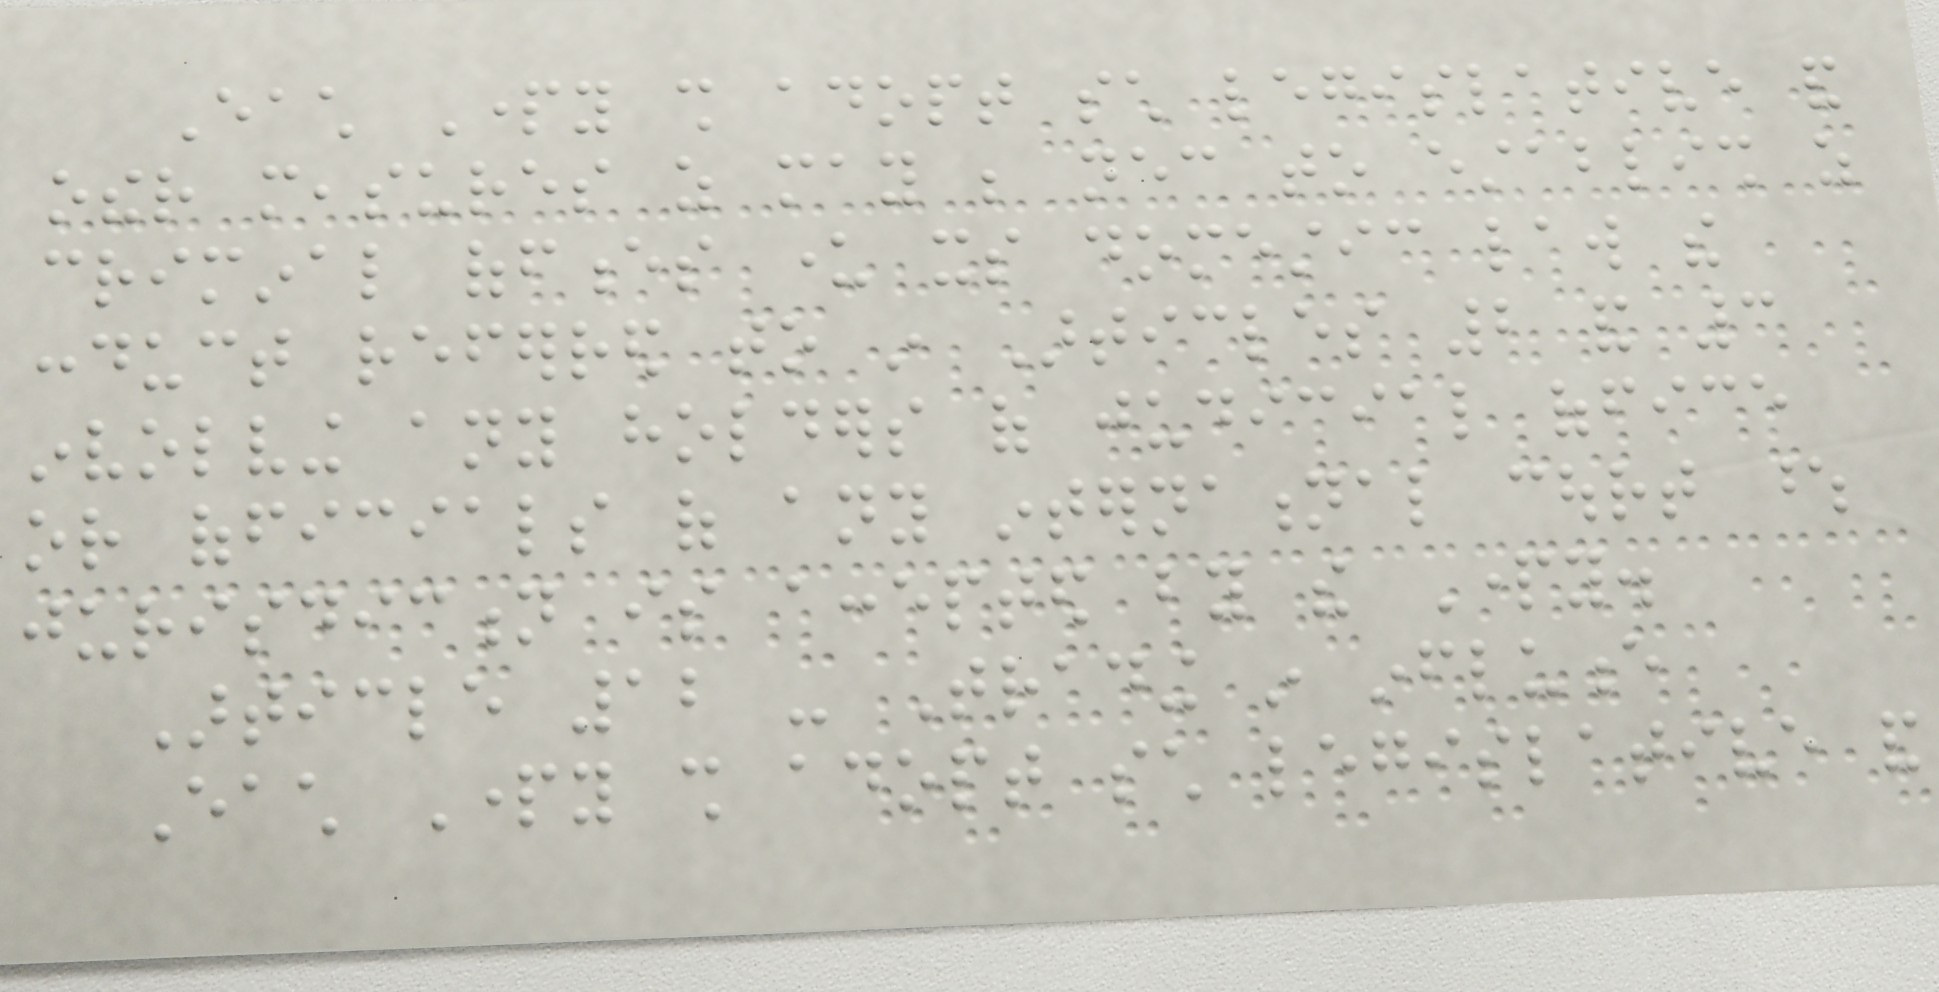Each Party shall adopt such legislative and
other measures as may be necessary to establish as
criminal offences under its domestic law the
conduct referred to in Articles 2 and 3
involving any holders of judicial office
or officials of any international court whose
jurisdiction is accepted by the Party.
Article 12 - Trading in influence
Each Party shall adopt such legislative and
